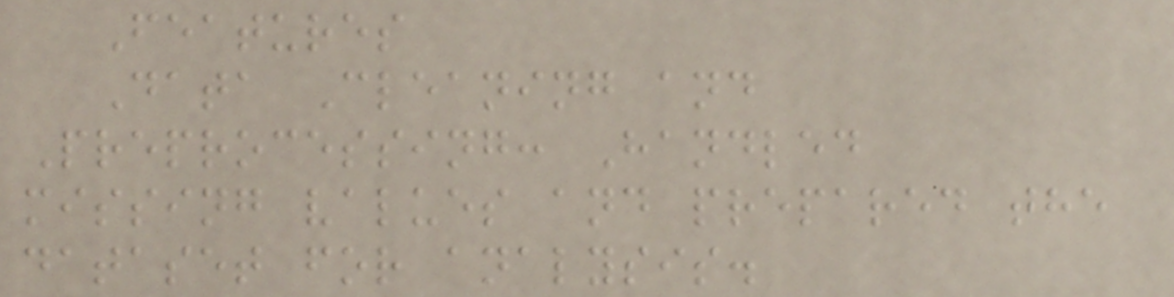Features
Data Cleaning and
Preprocessing: Handled
missing values and prepared the
dataset for analysis.
